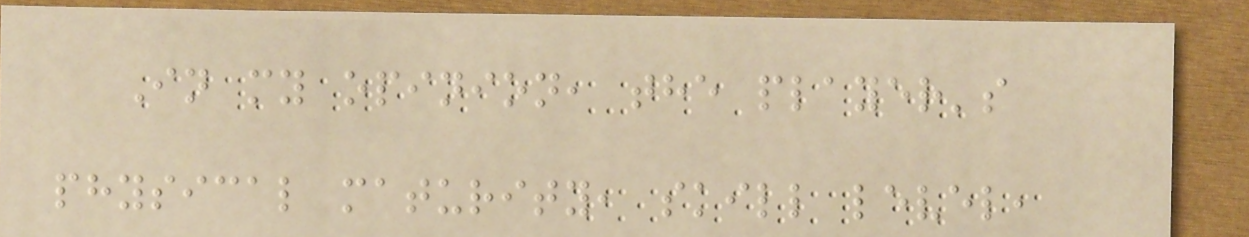In my opinion, the player's
physical maturity, skill level,
